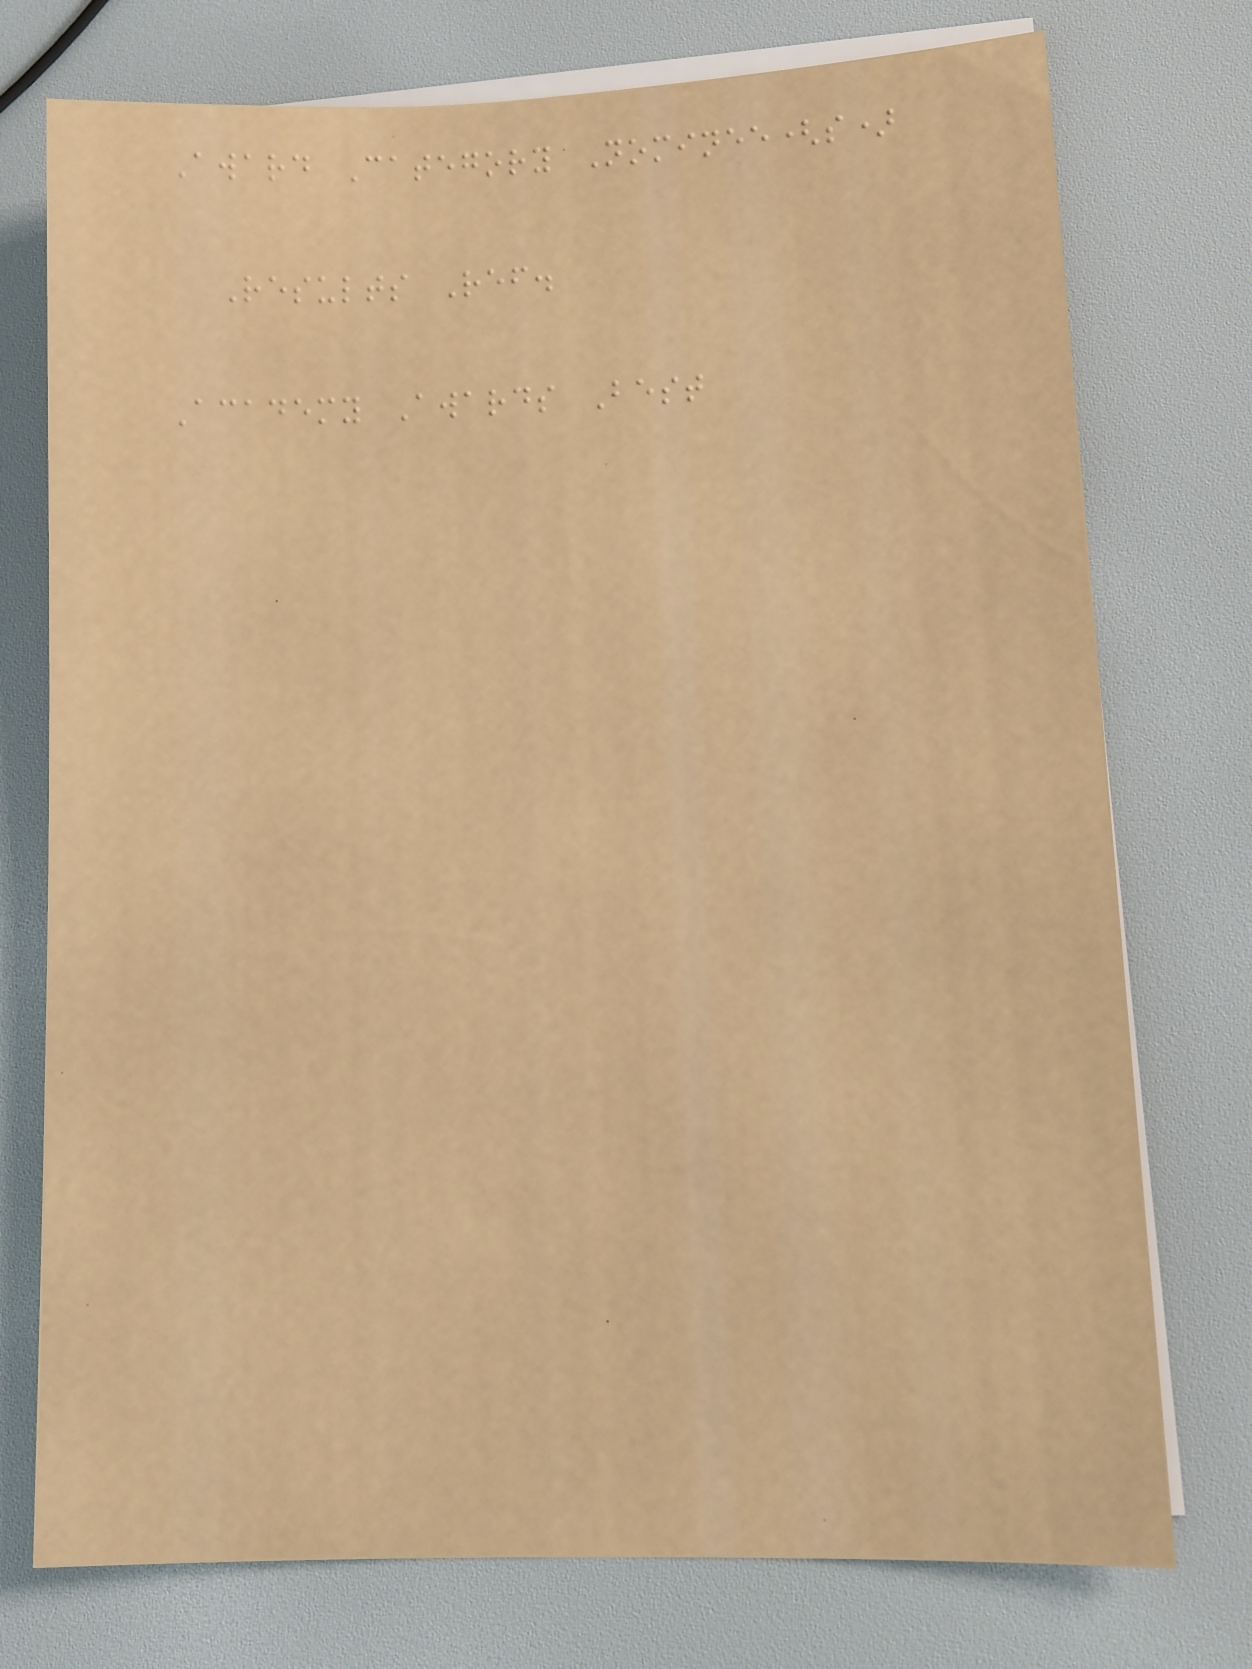Award Category Nominee(s)
Results Ref.
Academy Awards Best
